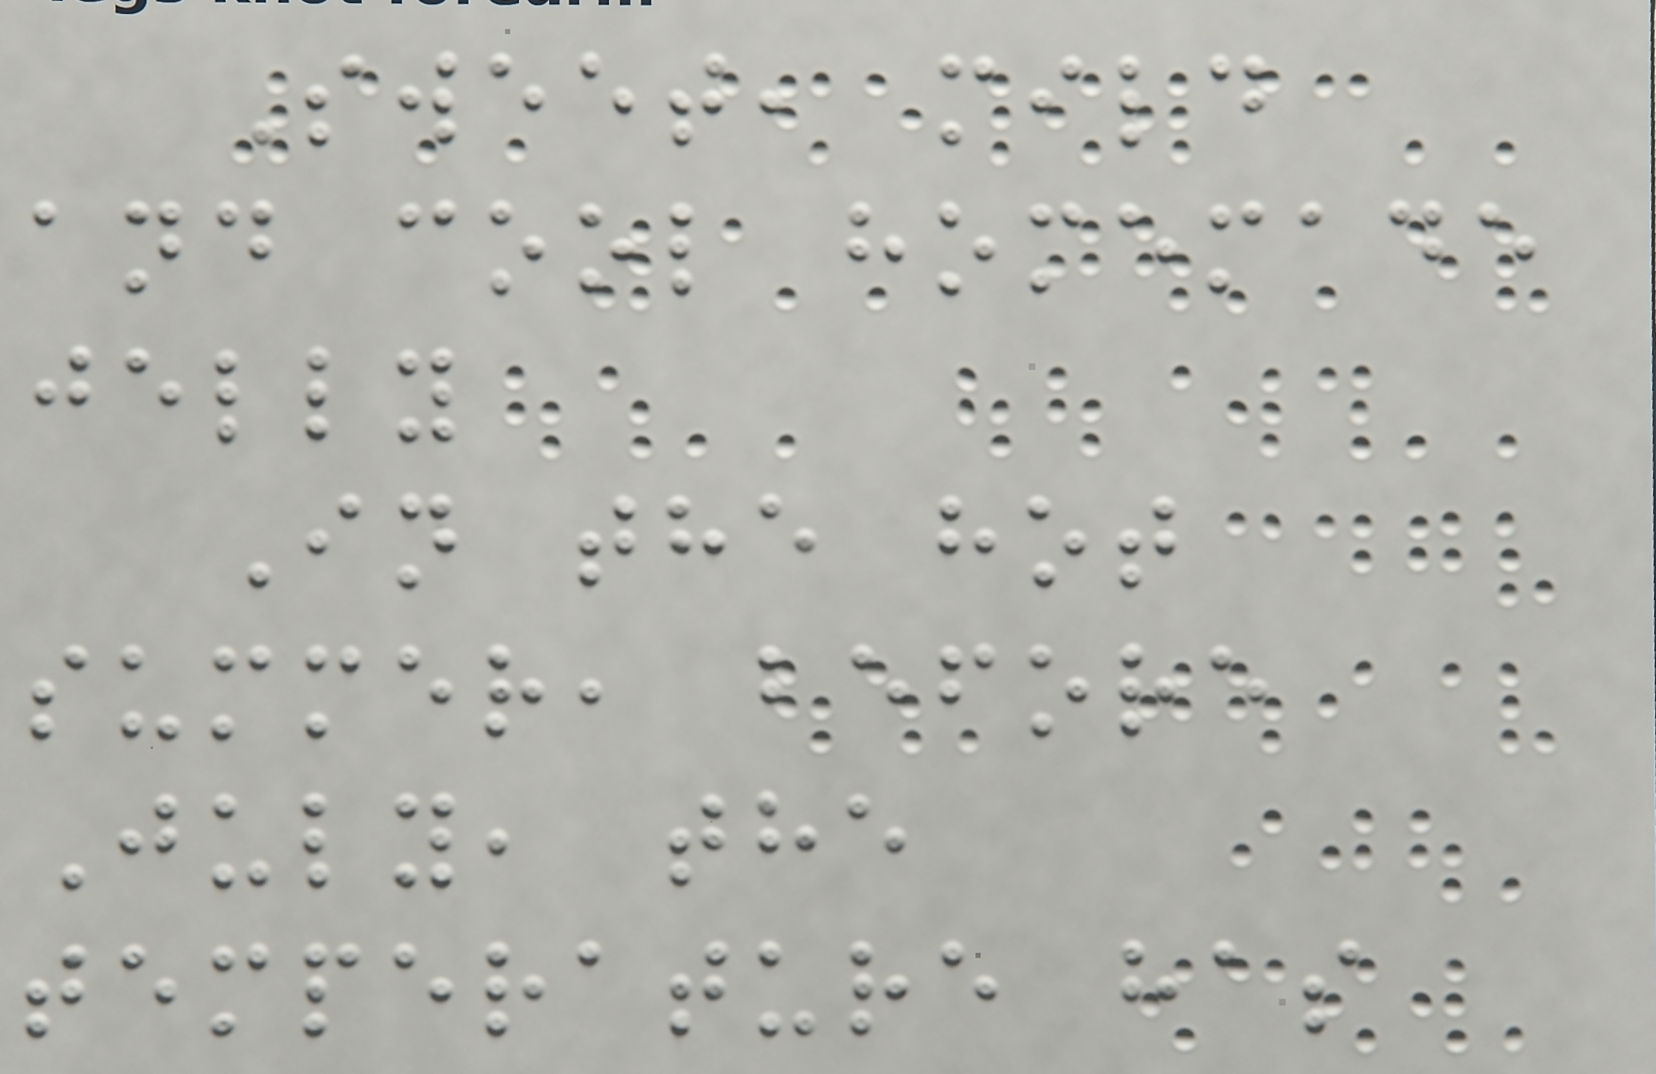Sweet, mild
and cool homemade
jelly
In the hot
summer, before
July, the
temperature has
